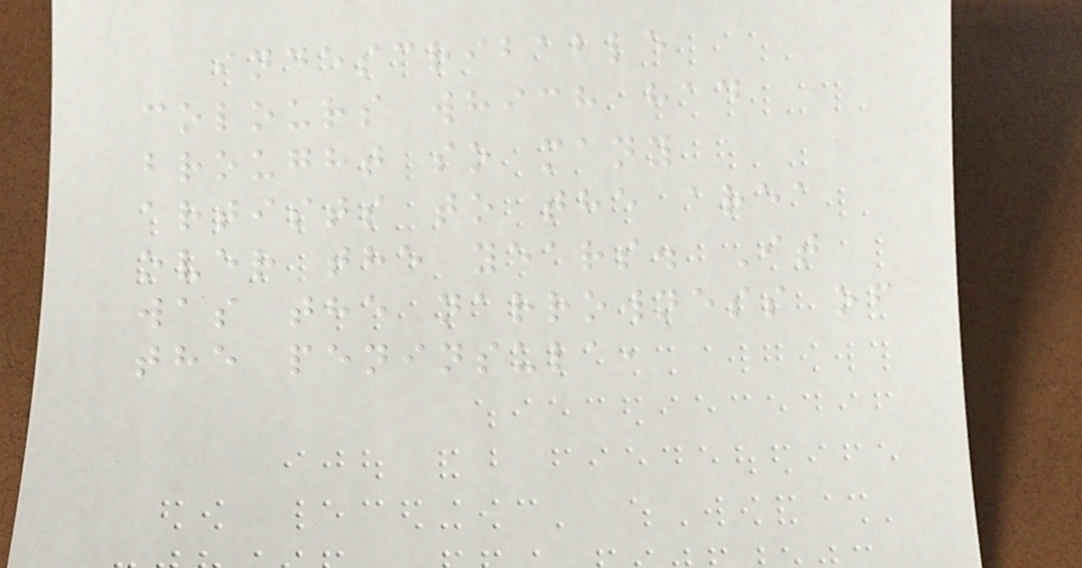indescribable
colours which had
brought so many
artists to the area
over the years. It
was the narrowness of
the peninsula,
